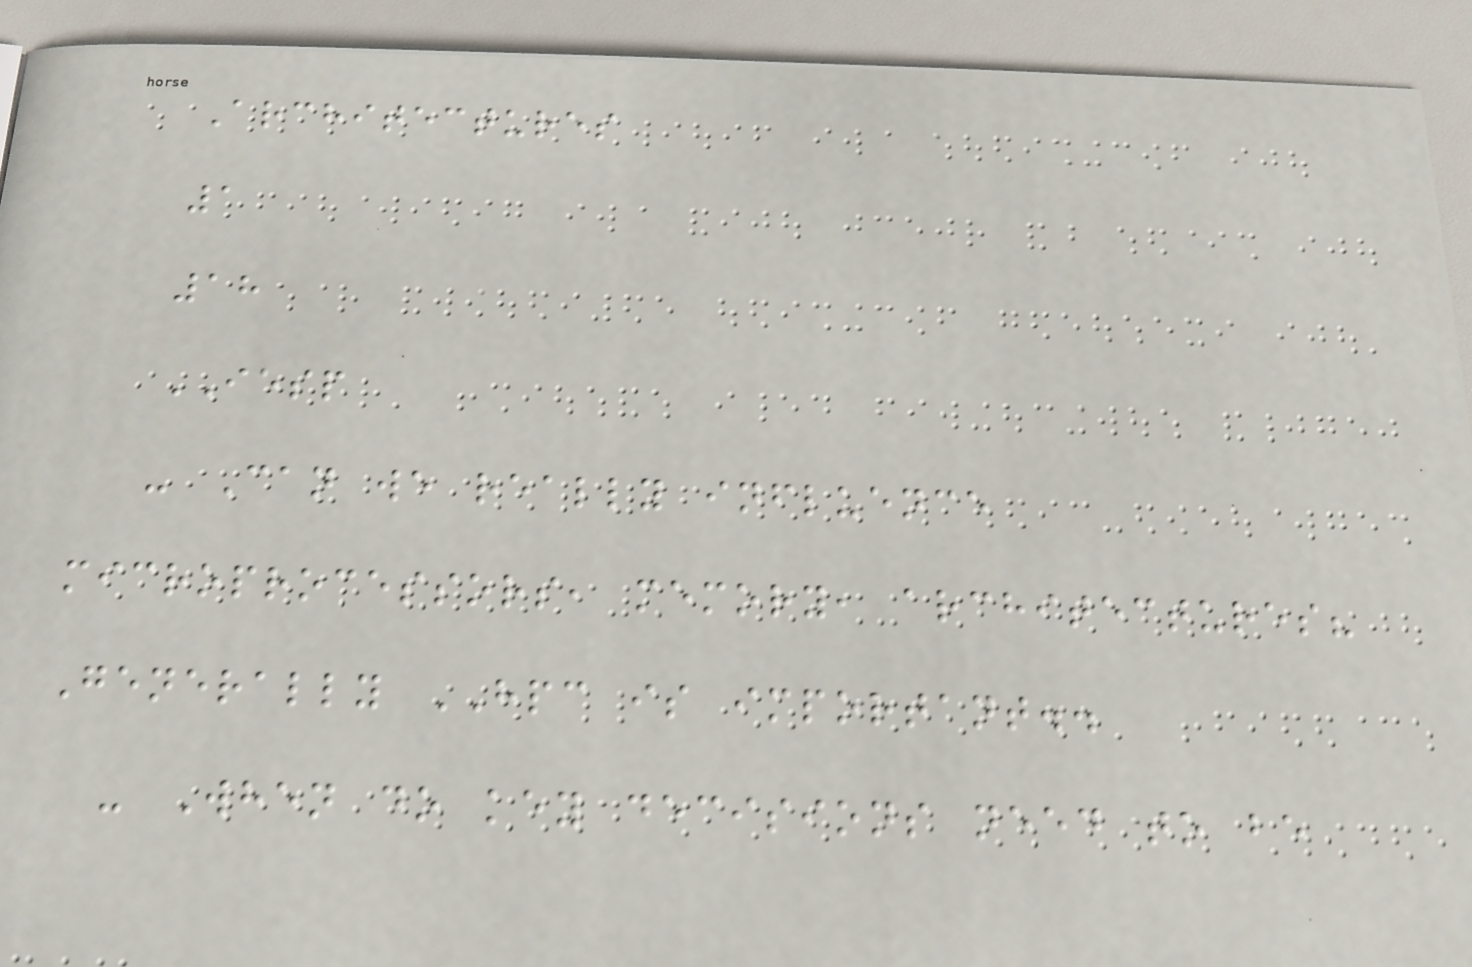Architectures
1
18
IESP
- Can we really influence
microprocessors, memory, architectures?
Generally HPC is important..
- When do key decisions need to be
